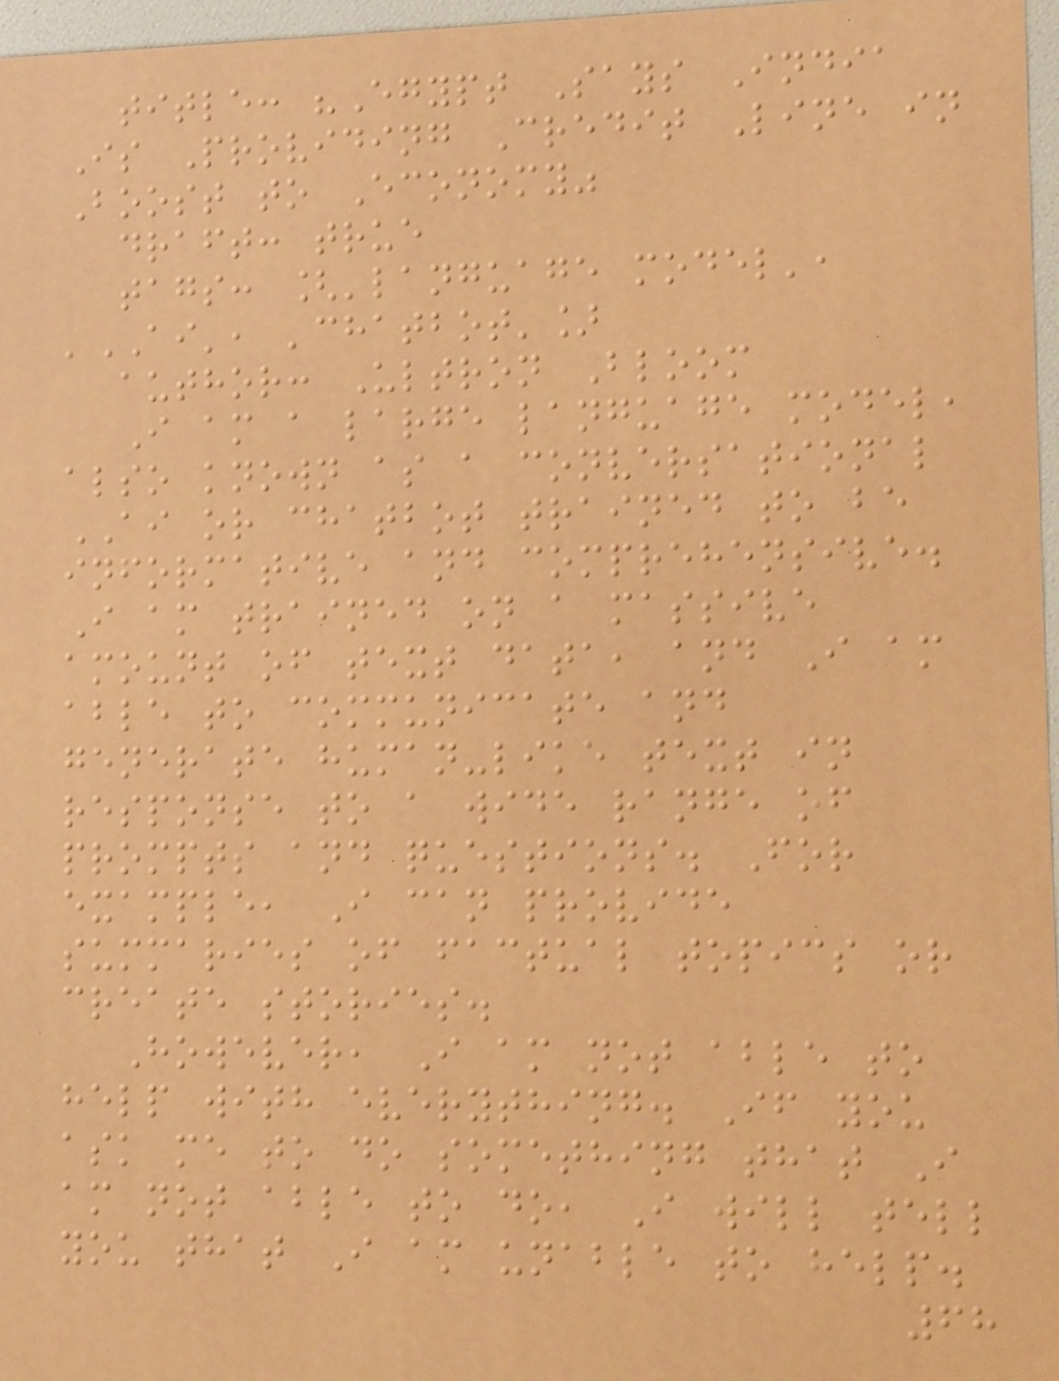title: "Egypt Says India
Is Providing Credit Line in
Boost to Economy"
draft: true
tags: ['language model',
'AI', 'chatbot']
author: Ultron Bloom
I am a large language model,
also known as a conversational
AI or chatbot trained to be
informative and comprehensive.
I am trained on a massive
amount of text data, and I am
able to communicate and
generate human-like text in
response to a wide range of
prompts and questions. For
example, I can provide
summaries of factual topics or
create stories.
However, I am not able to
help with everything. If you
ask me to do something that I
am not able to do, I will tell
you that I am unable to help.
68
